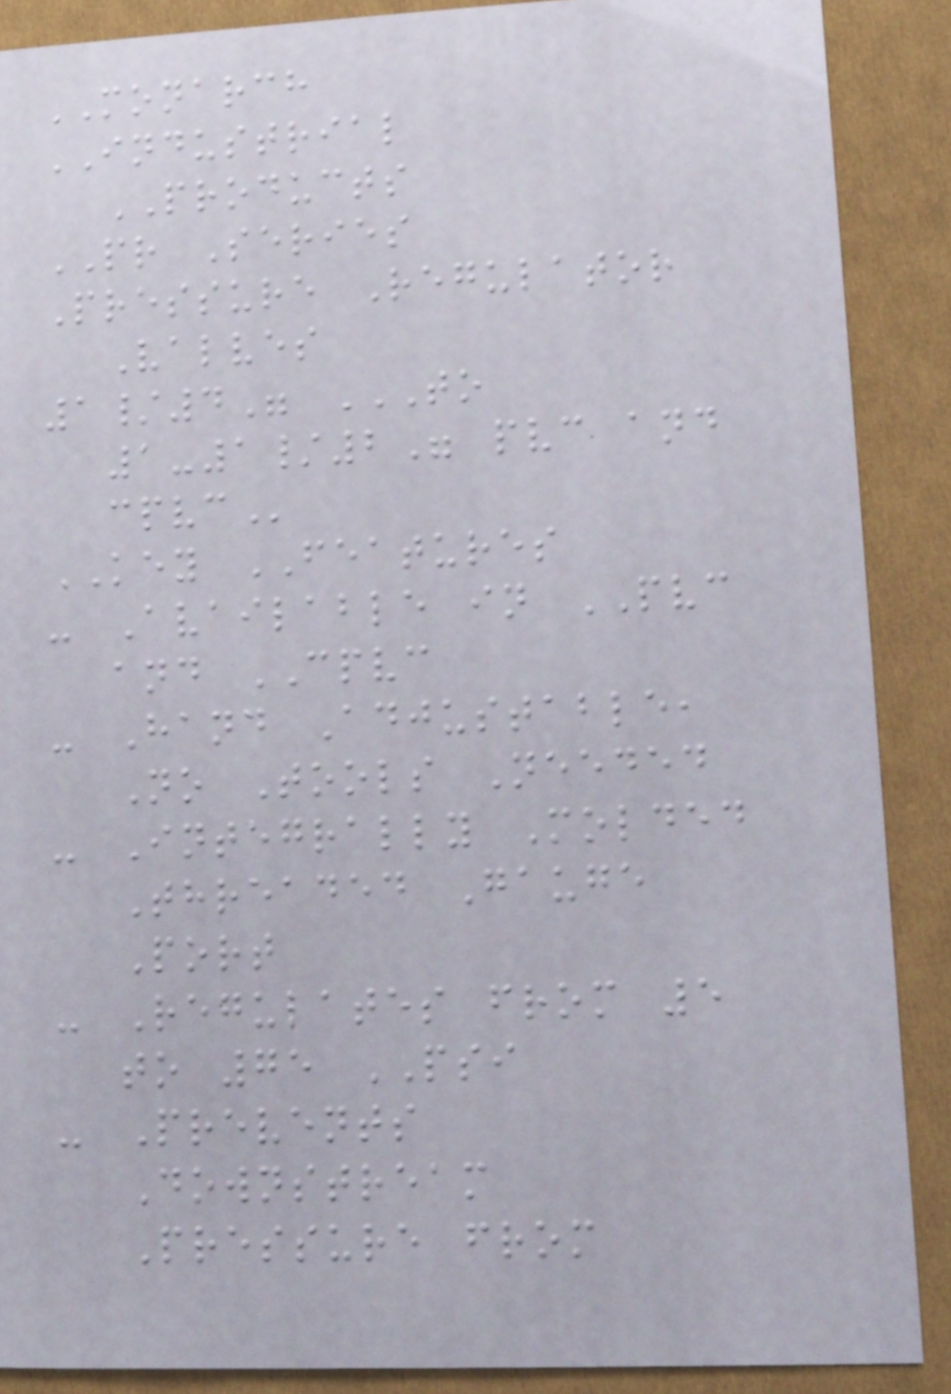MONARCH
INDUSTRIAL
PRODUCTS
PR Series
Pressure Regulator
Valves
1/4" TO
1-1/2" PVC AND
CPVC
KEY FEATURES
- Available in PVC
and CPVC
- Hand Adjustable,
No Tools Needed
- Integrally Molded
Threaded Gauge
Port
- Regulates from 5
to 75 PSI
- Prevents
Downstream
Pressure from
